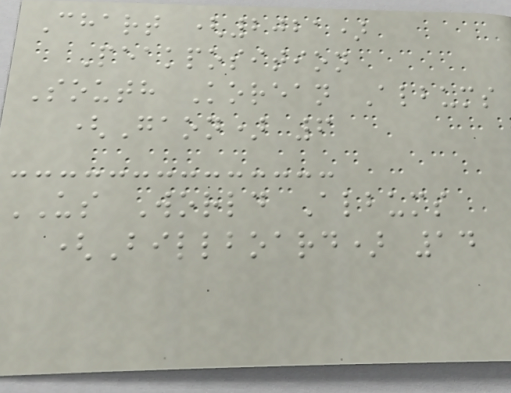Chart (2021)
Peakposition
South Korean Albums
(Gaon) 6
US World Albums
(Billboard) 14
